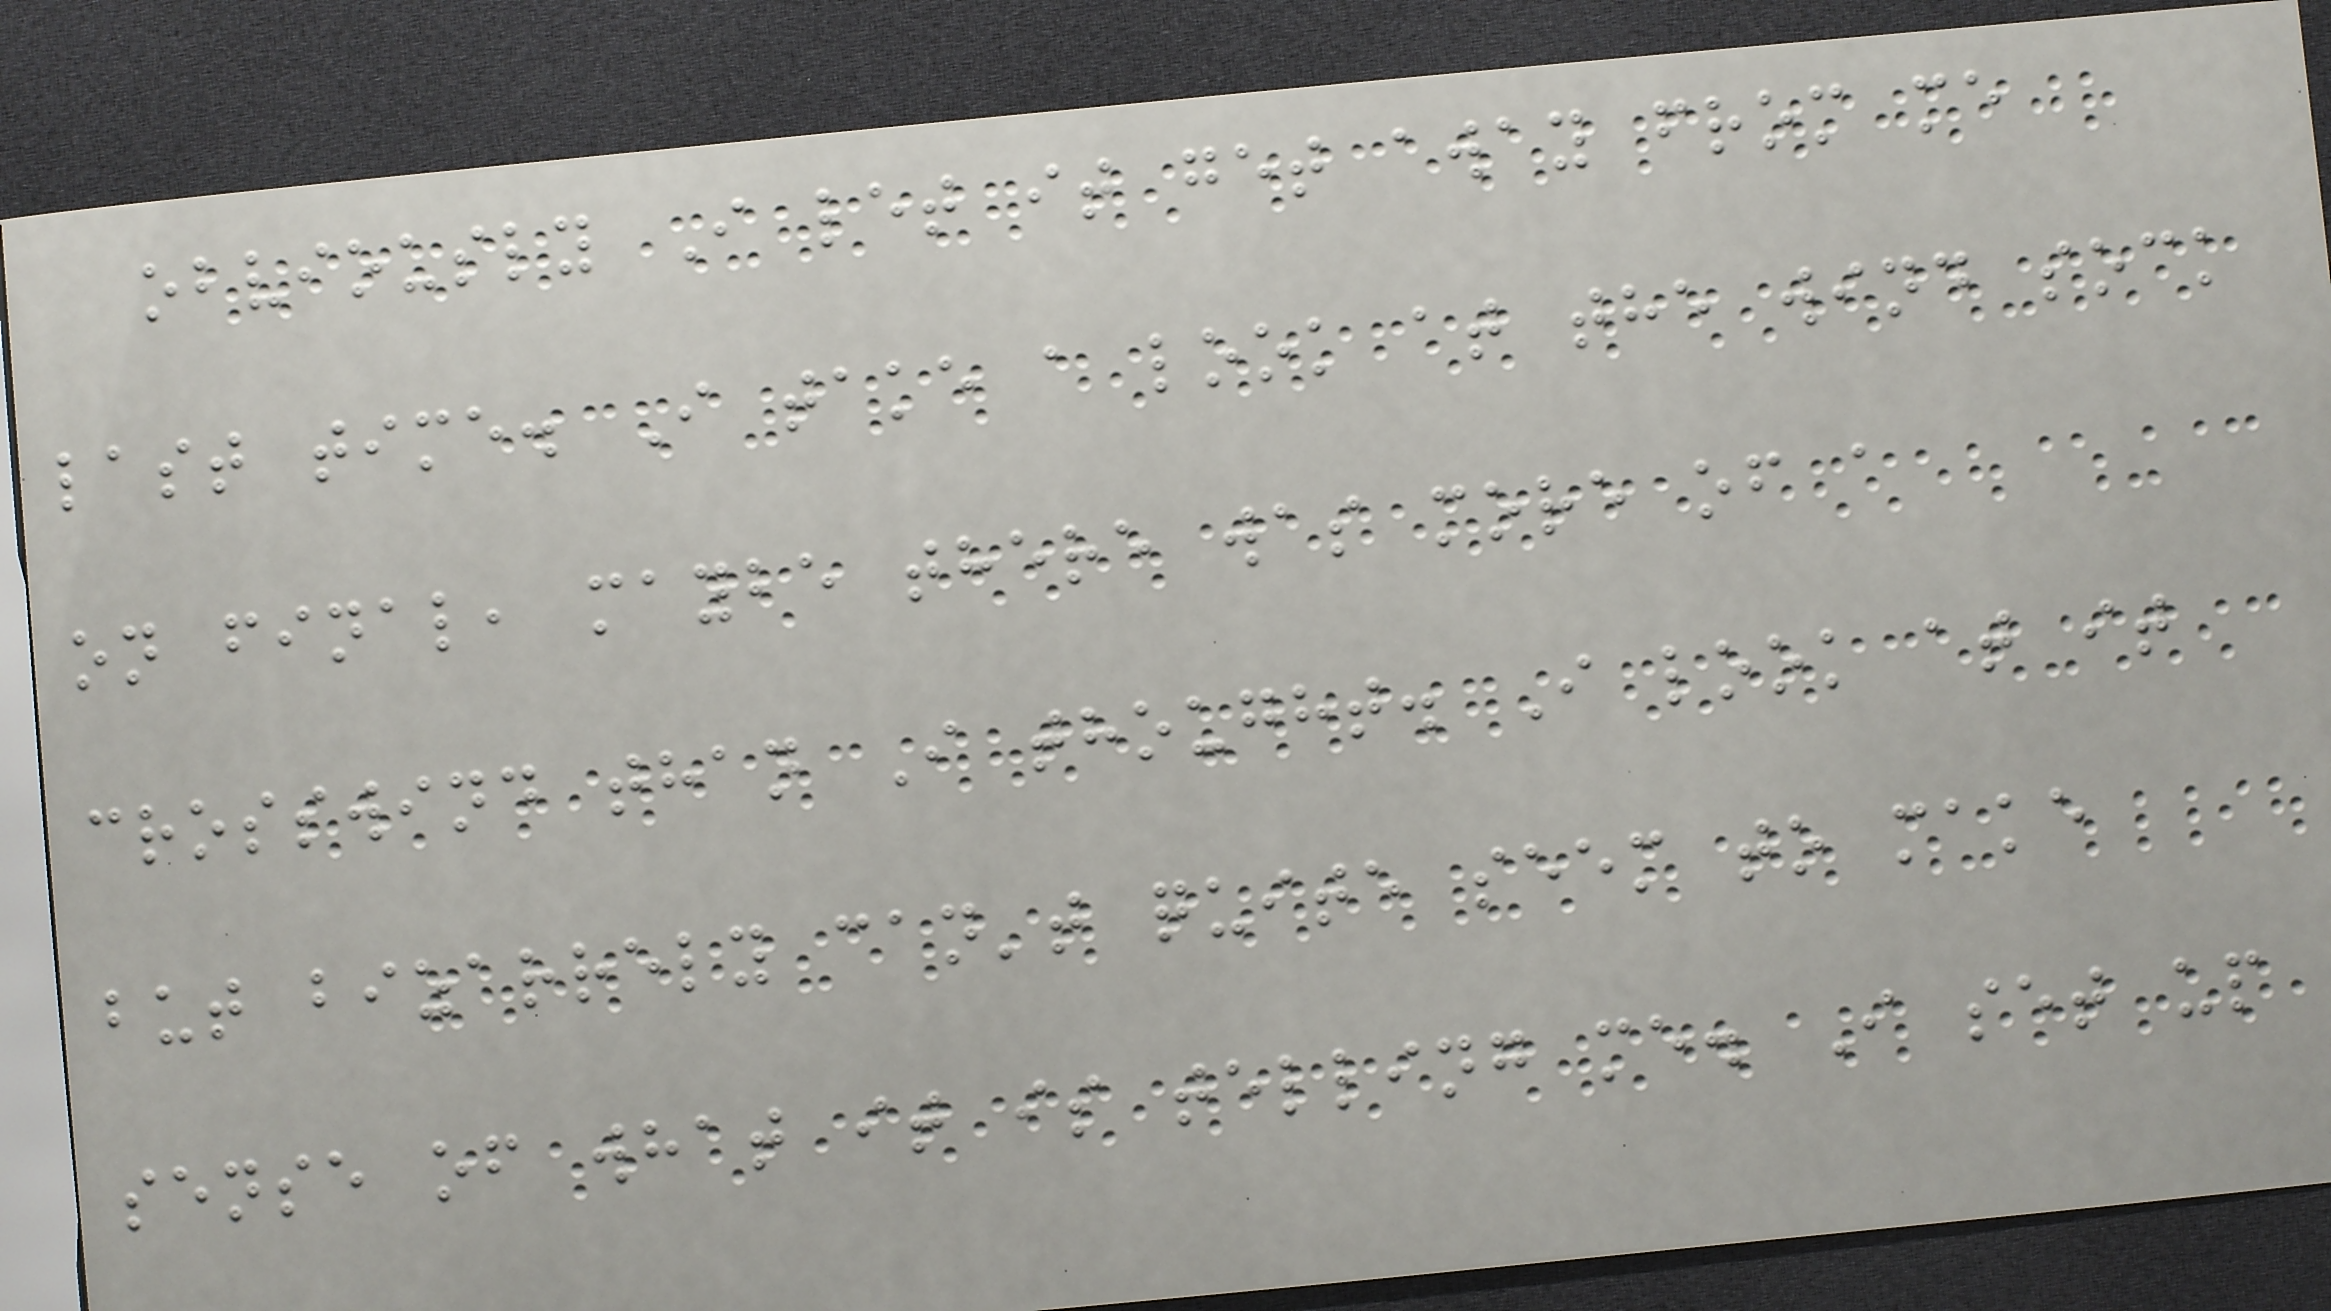obviously I let it get away from me
last time. I take a look at the wind sock
on final, maybe there was more of a
crosswind than I thought. I look at it
but bizarrely can't quite seem to make
sense of what it is telling me. I set up
